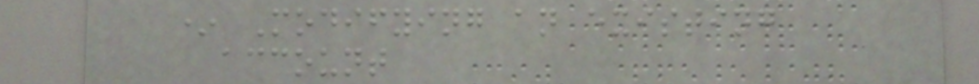* Modifying an existing
account
